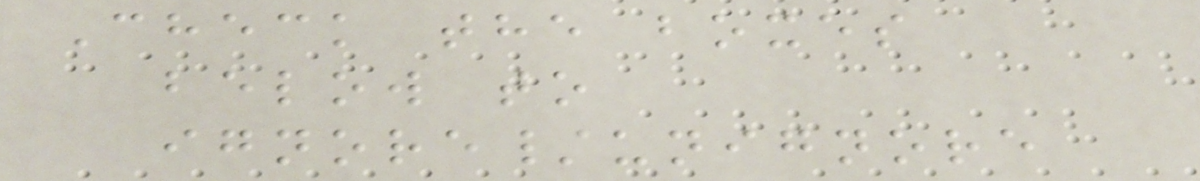Check the boxes
below to
ignore/unignore
